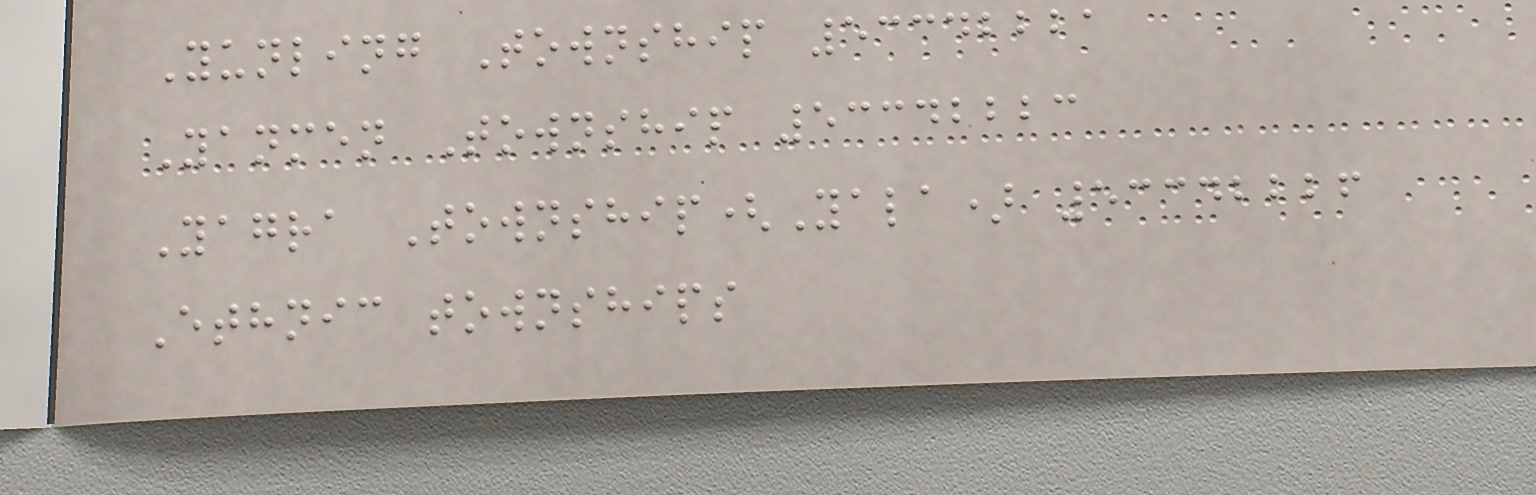Yunling Township 53342221
Yanmen Township 53342223
Yagra Township(Yala) 53342226
Ethnic townships
